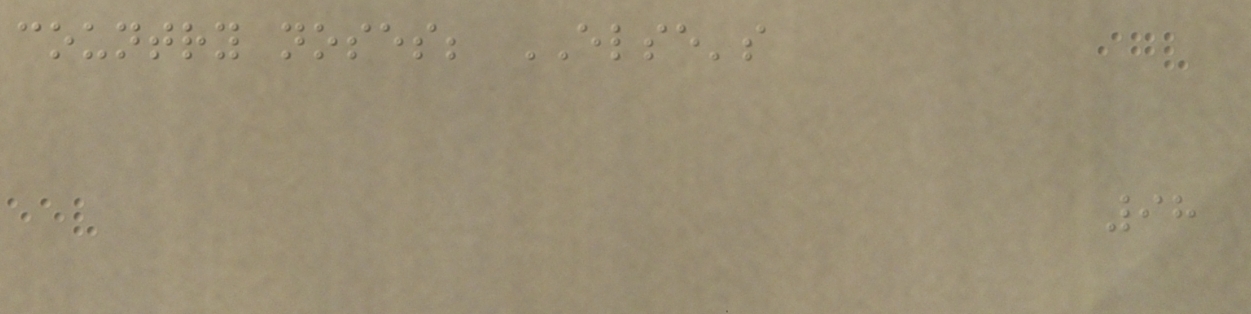country noses; ELSE's
98
